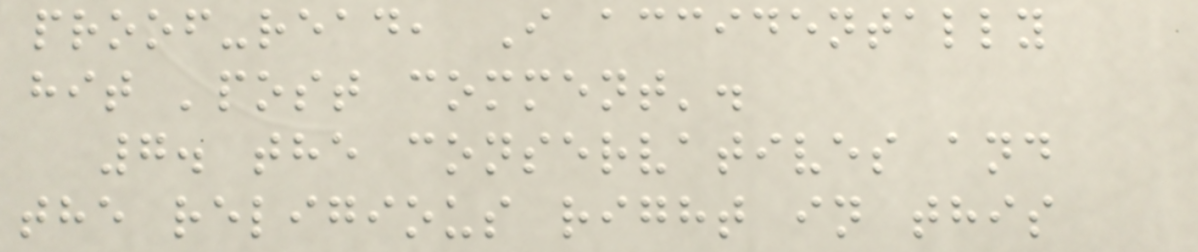proof-read, I accidentally
hit 'post comment'.
7. the conservatives and
the religious right in this
